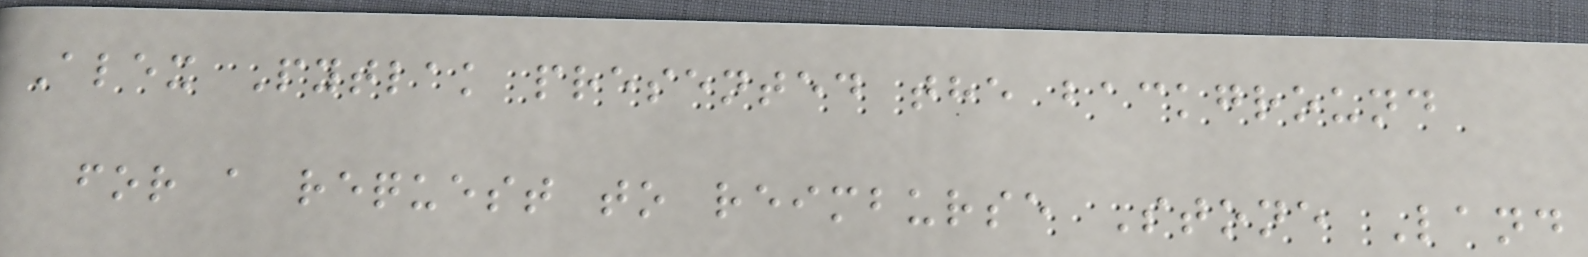Alex Pytlak presented the background
for a request to reimburse Stone Land
